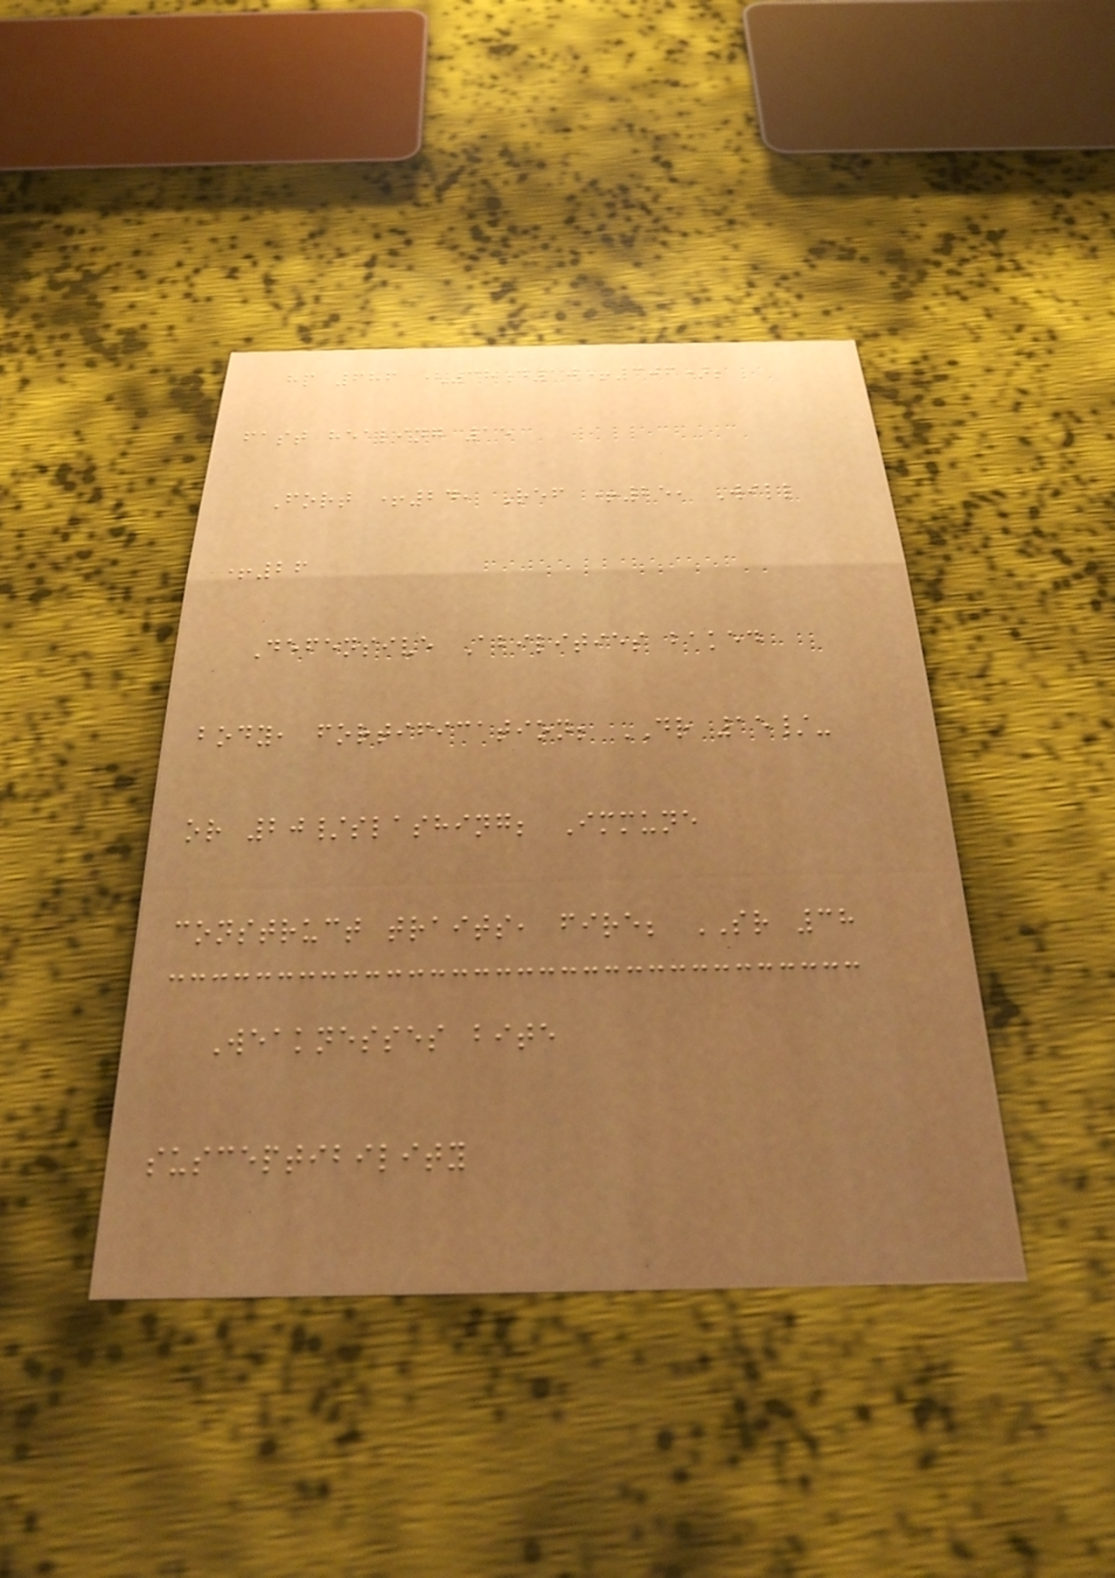hp 686 (38d10+306);
fast healing 15
Fort +24, Ref +25, Will
+26
Defensive Abilities baked
body, fortification; DR 15/-
or 20/slashing; Immune
construct traits, fire; SR 38
Weaknesses bite
susceptibility
